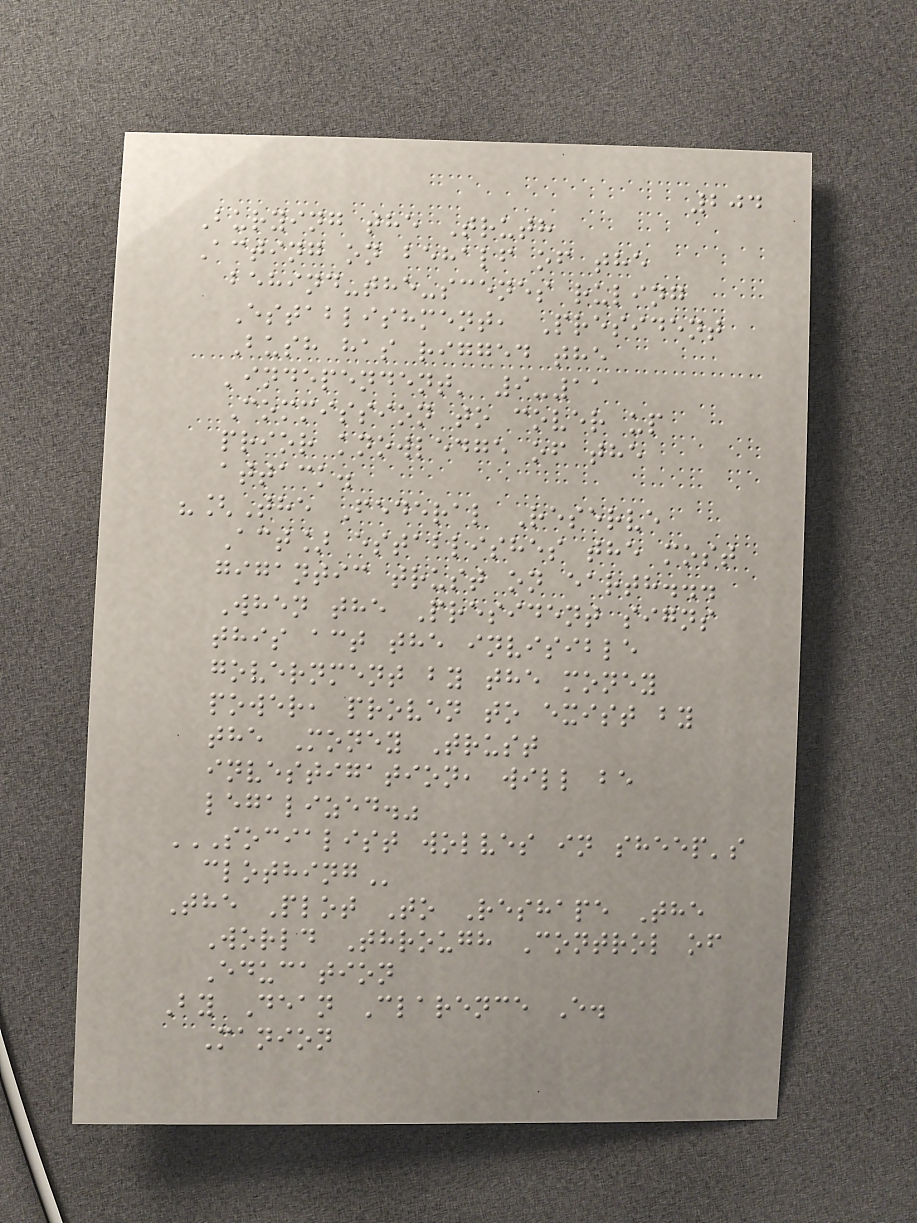204
Burying the Truth
Acting on behalf of the
behind-the-scenes ruling
Establishment, President
Bush has rigged the
'independent' 9-11
Commission to cover up
prior knowledge of the
attack.
"[The Federal Reserve
Act] establishes the most
gigantic trust on earth...
When the President signs
this act the invisible
government by the money
power, proven to exist by
the Money Trust
investigation, will be
legalized."
SOCIALIST WOLVES IN SHEEP'S
CLOTHING
The Plot To Reshape The
World Through Control of
Education
By Dean Clarence E.
Manion
